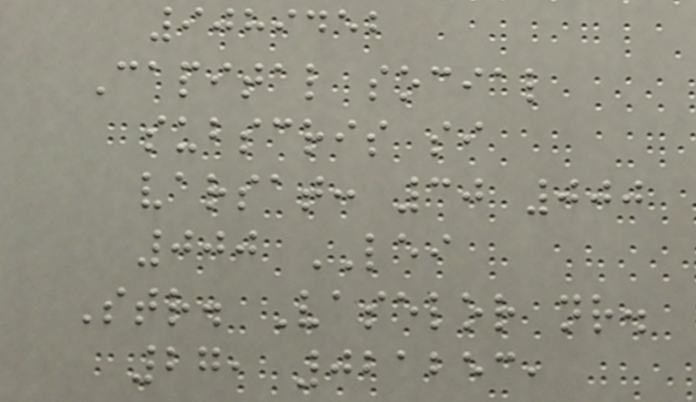9089452
Capital social
subscris si
varsat: 30 000
000 LEI
Str. Vaselor nr.
27, 021253,
